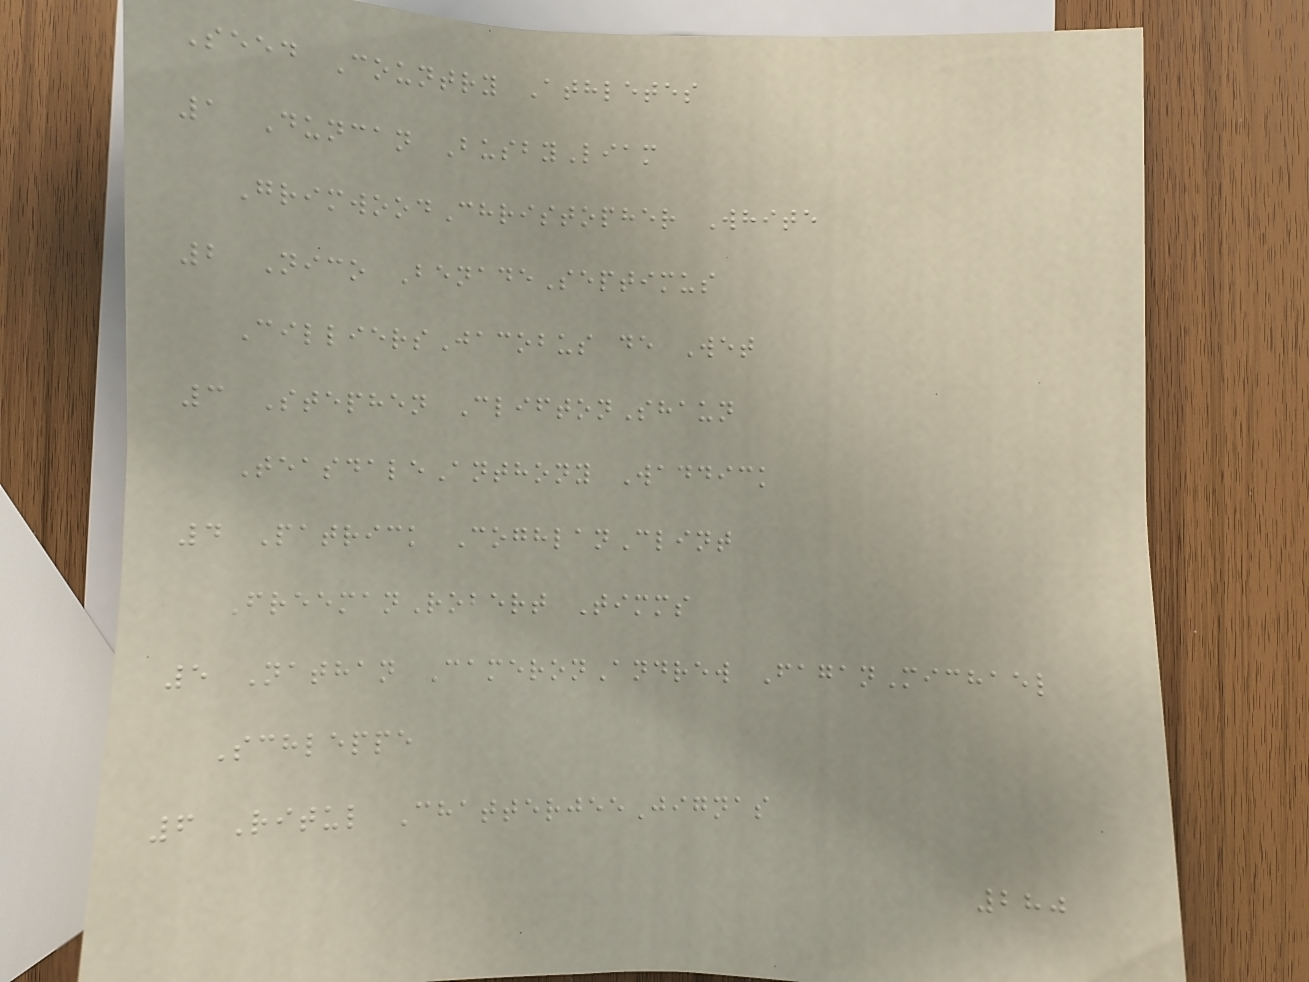Seed Country Athletes
1 Duncan BusbyLiam
GrimwoodChristopher White
2 Nico BenadeSeptimus
CilliersJacobus de Wet
3 Stephen CliftonShaun
TeasdaleAnthony Waddick
4 Patrick CoghlanClint
FreemanRobert Timms
5 Nathan CameronAndrew FaganMichael
Schleppe
6 Ritul ChatterjeeJignas
280
